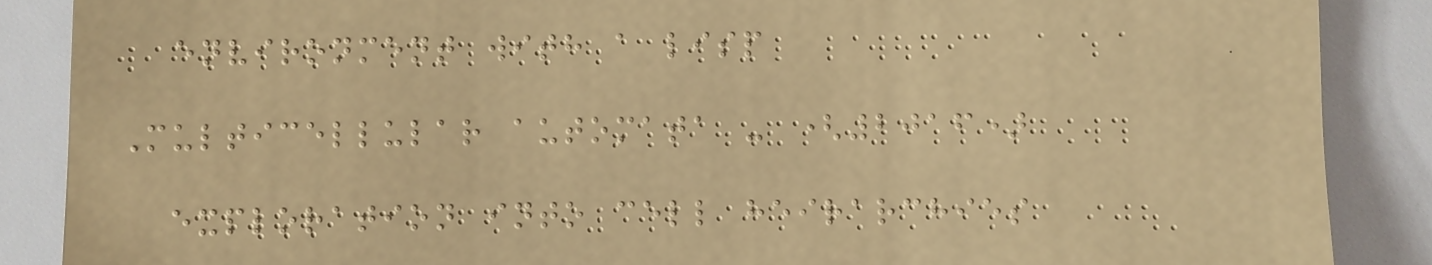environment with a lisp
Multicellular automata - (2016)
exploration into cell heirarchies
